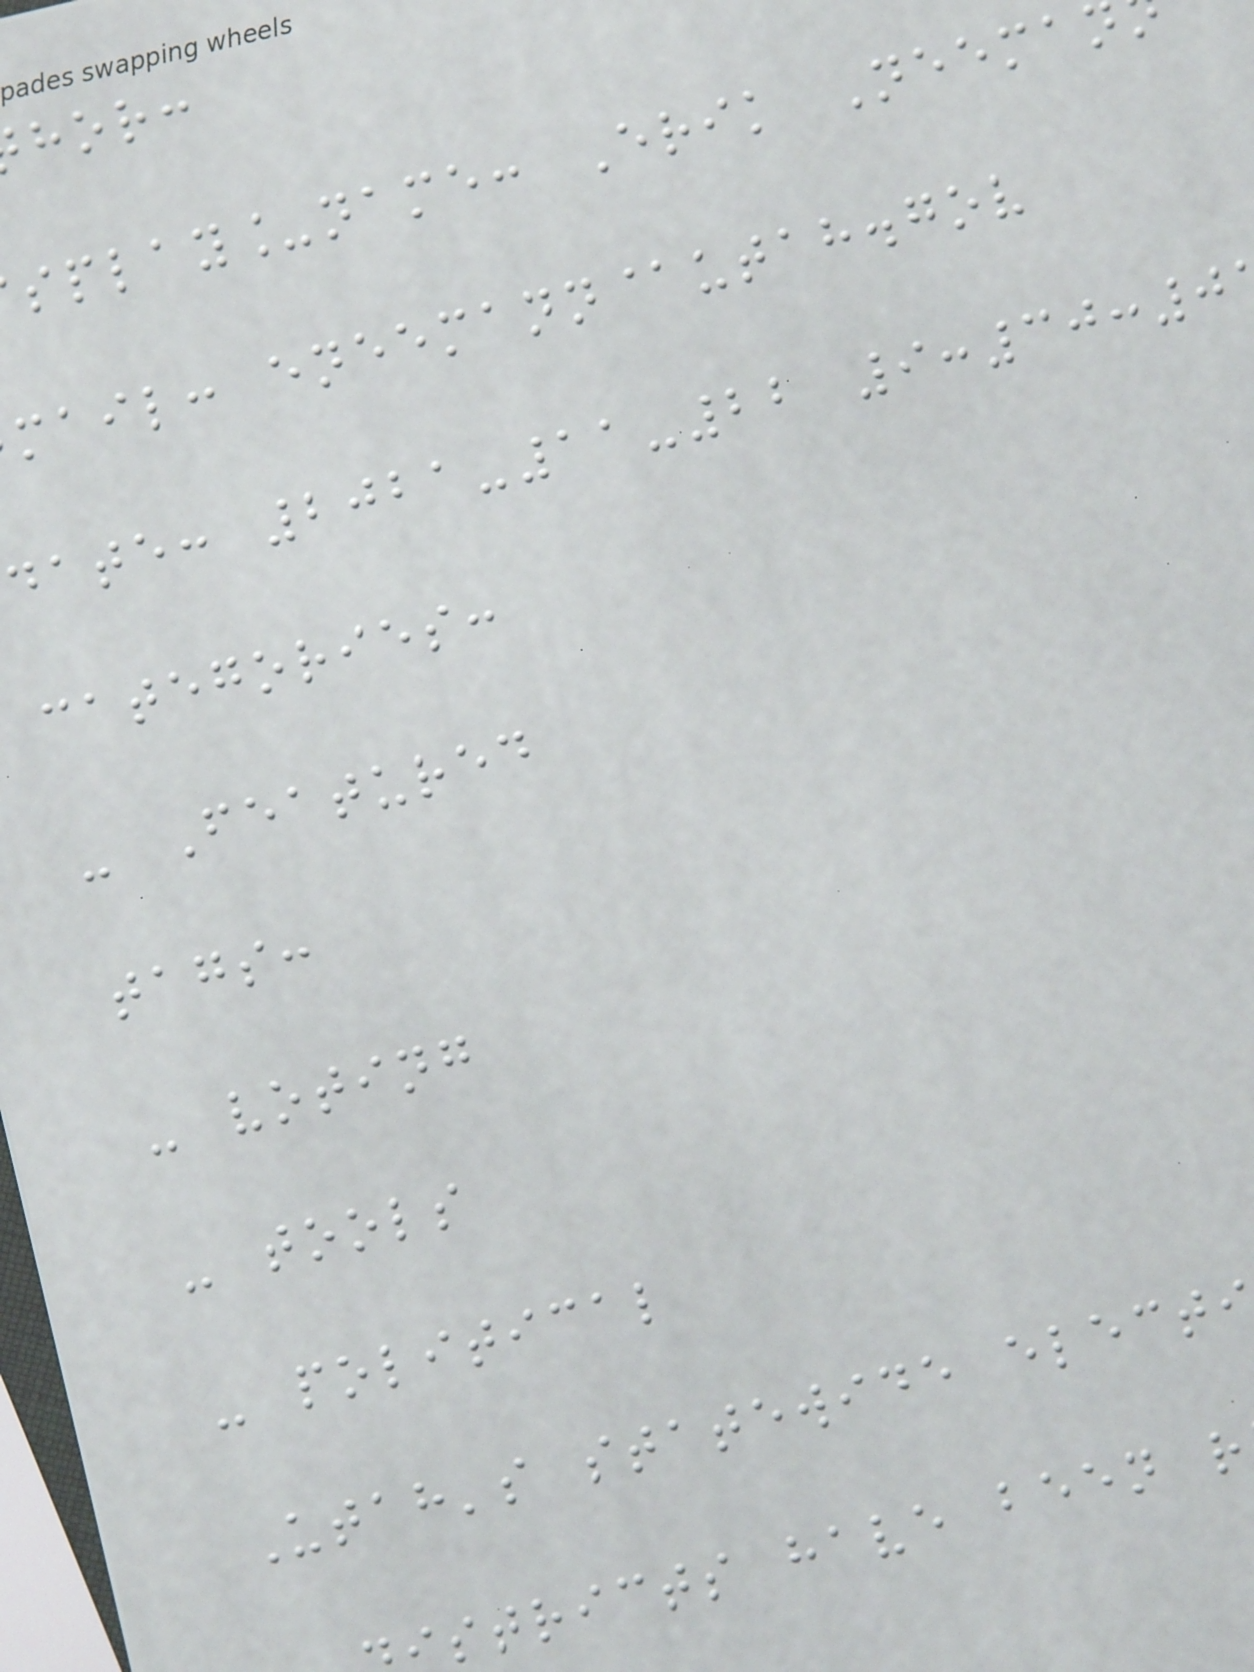hor:
splay_name: Erik Neema
mail: eneemann@utah.gov
date: 2021-11-22 9:30:0
categories:
- Featured
tags:
- voting
- tools
- political
Utah's statewide electi
stricts have been r
